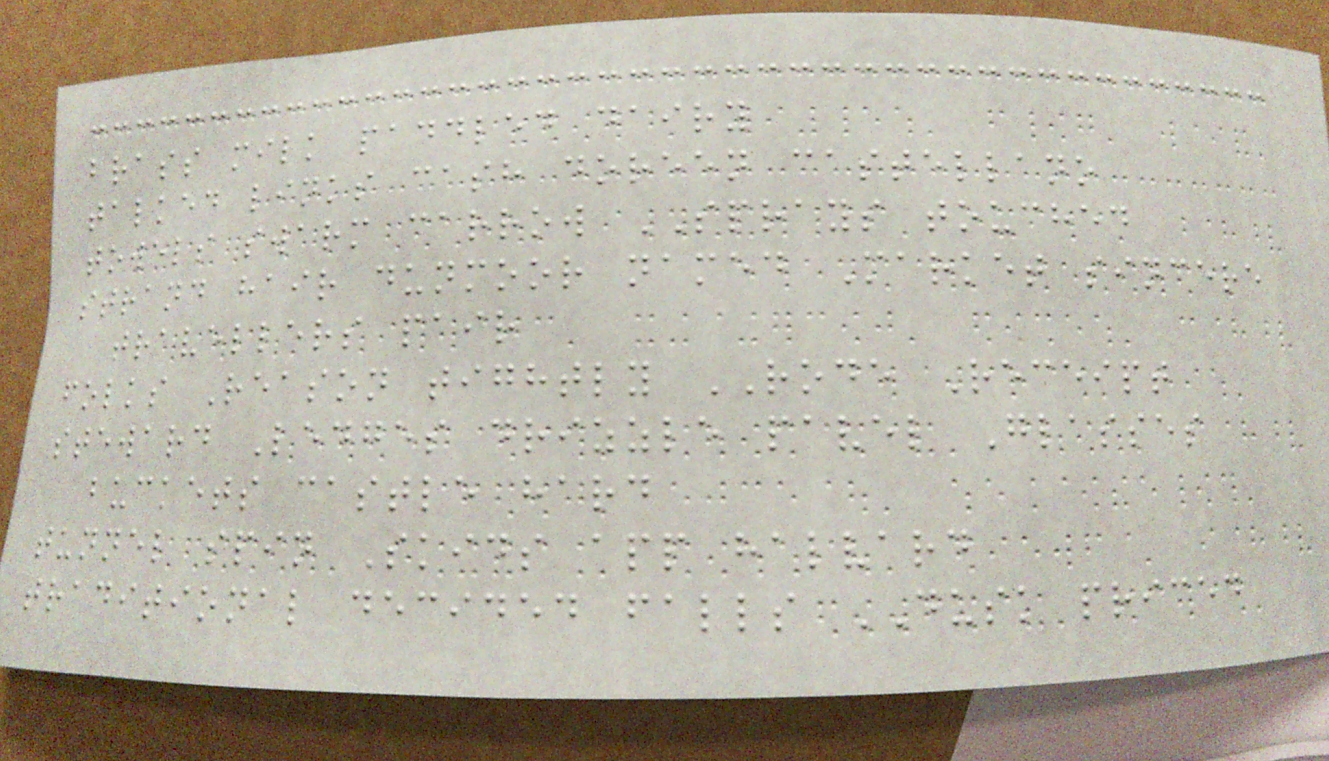brass milk paddled dairy
talked links cash doreen castellano
towels swarm carrow SPRAYS touched
strand hair dunmoor named Market sincere
travellers pair
folks Reason tightly RODE Receipt
steward Ledges drizzle pavel Glasses
buckets castle hard
tunnel spin Skids app halvard
traditional decided falls DUSK priced
